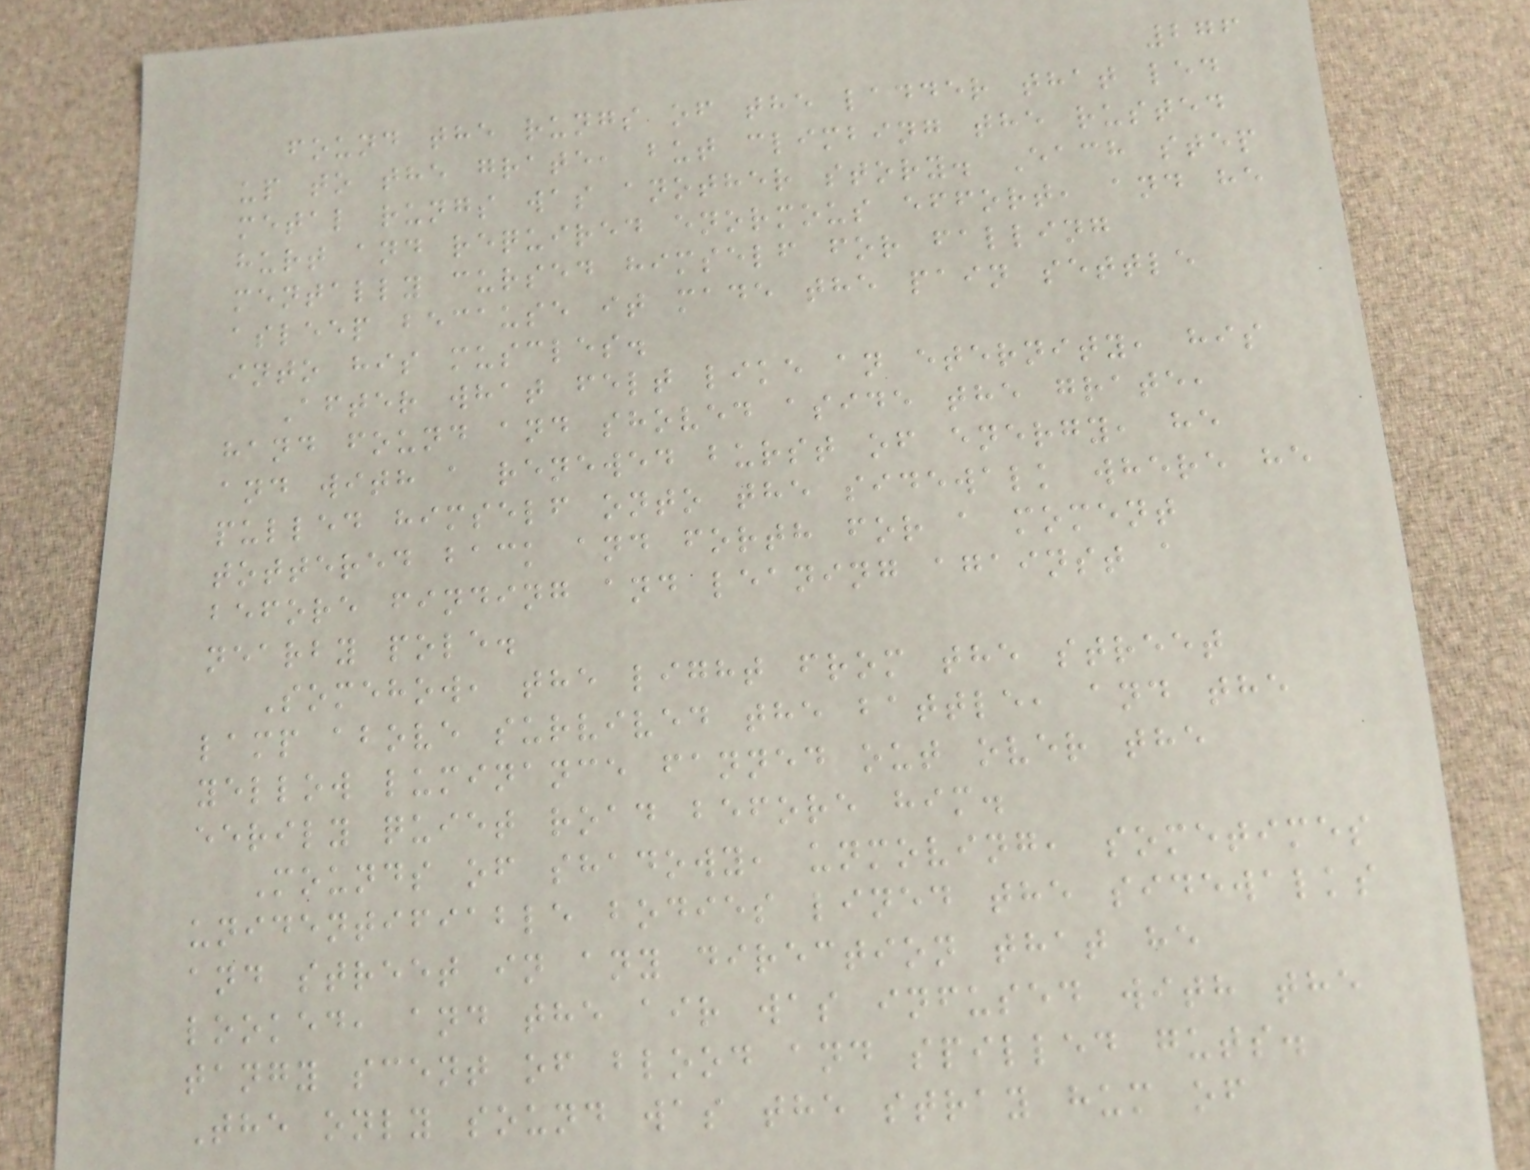276
found the rungs of the ladder that led
up to the grate, but climbing the rusted
metal rungs was another story. Each step
hurt and required enormous effort, and he
mentally cursed himself for falling
asleep because it made the pain settle
into his muscles.
After what felt like an eternity, his
hand found and shoved aside the grate,
and with a renewed burst of energy, he
pulled himself onto the sidewalk where he
tottered back and forth for a moment
before finding and leaning against a
nearby pole.
Somehow, the light from the street
lamp above survived the battle, and the
yellow luminance fanned out over the
eerily quiet road before him.
Mounds of shadowy, unmoving, sometimes
unidentifiable bodies lined the sidewalks
and street in any direction that he
looked, and the air was infused with the
tangy scent of blood and spilled guts.
The only sound was the stray hum of
